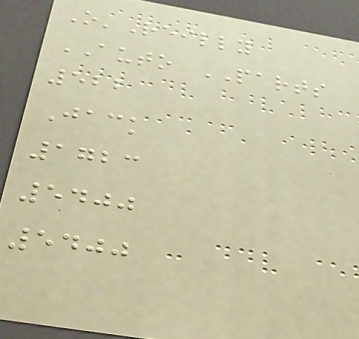O'Reilly
AUTO PARTS
522
Jack
1723
5400
5400
